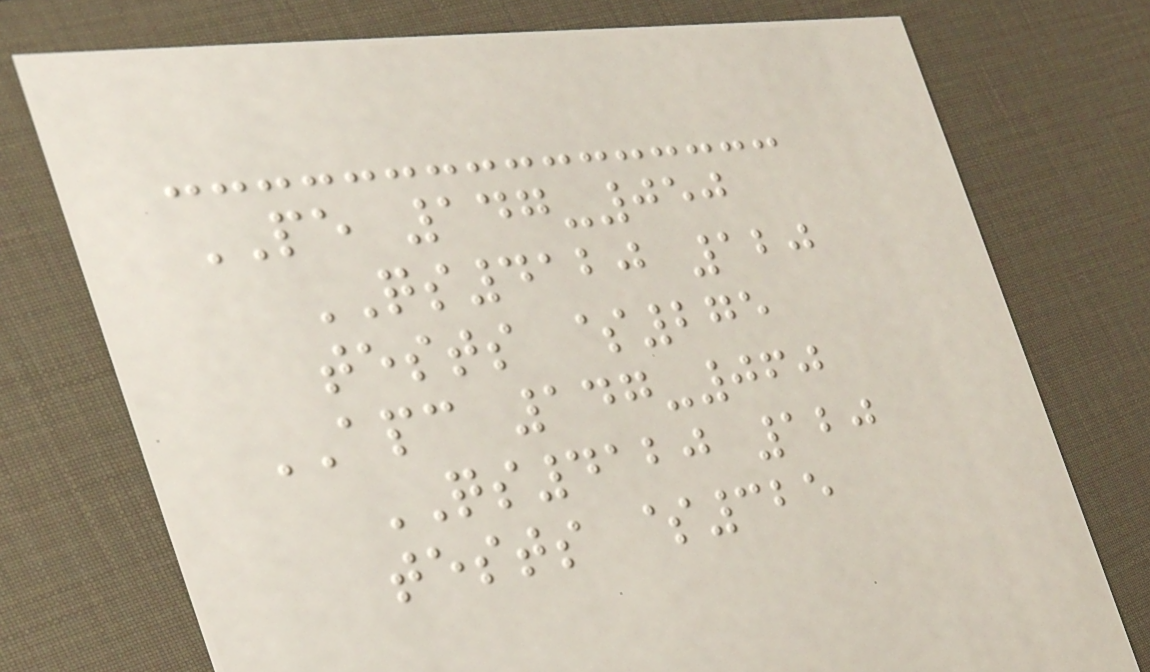PE 147-050
QS4120 120
tests $275
APC 147-060
QS4120 120
tests $325
